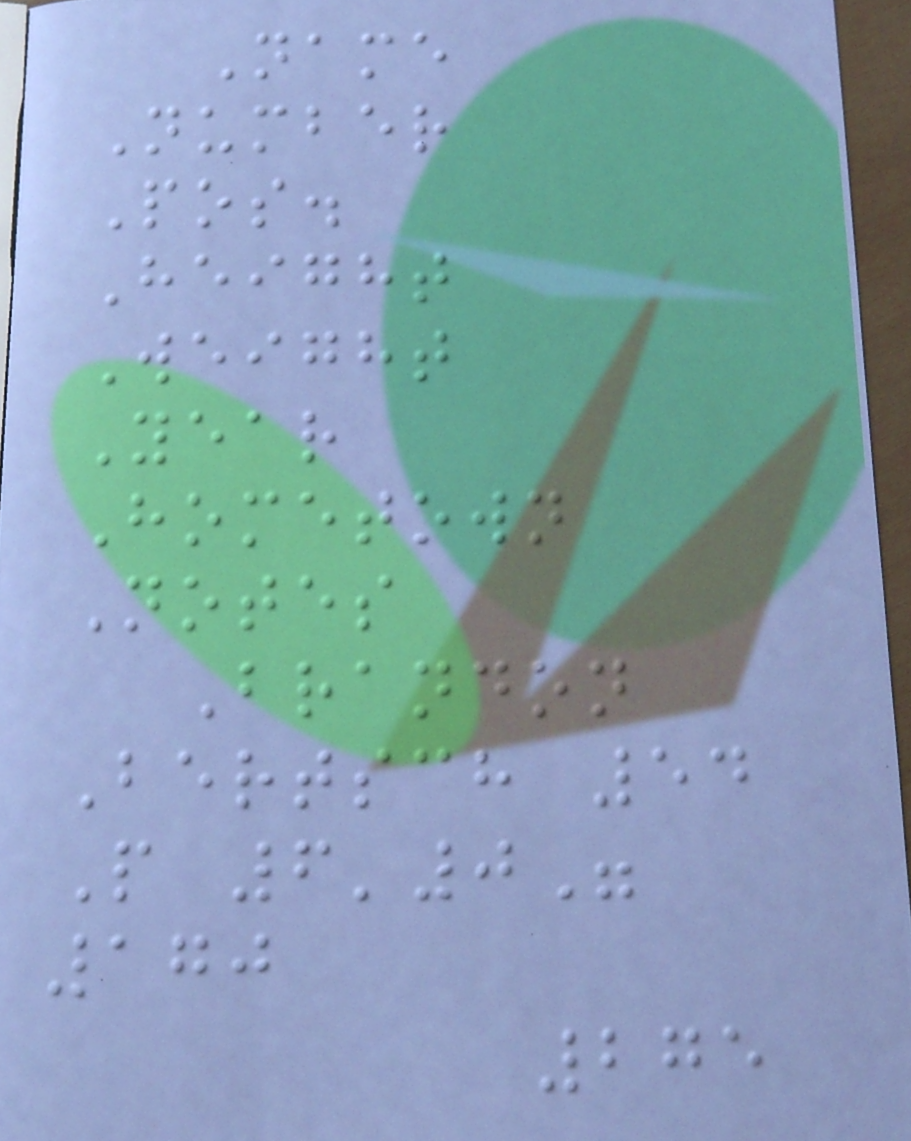Name
Number
Pos.
Height
Weight
Year
Hometown
Notes
Brandon
Bertsch 54
P 6'0"
170
275
